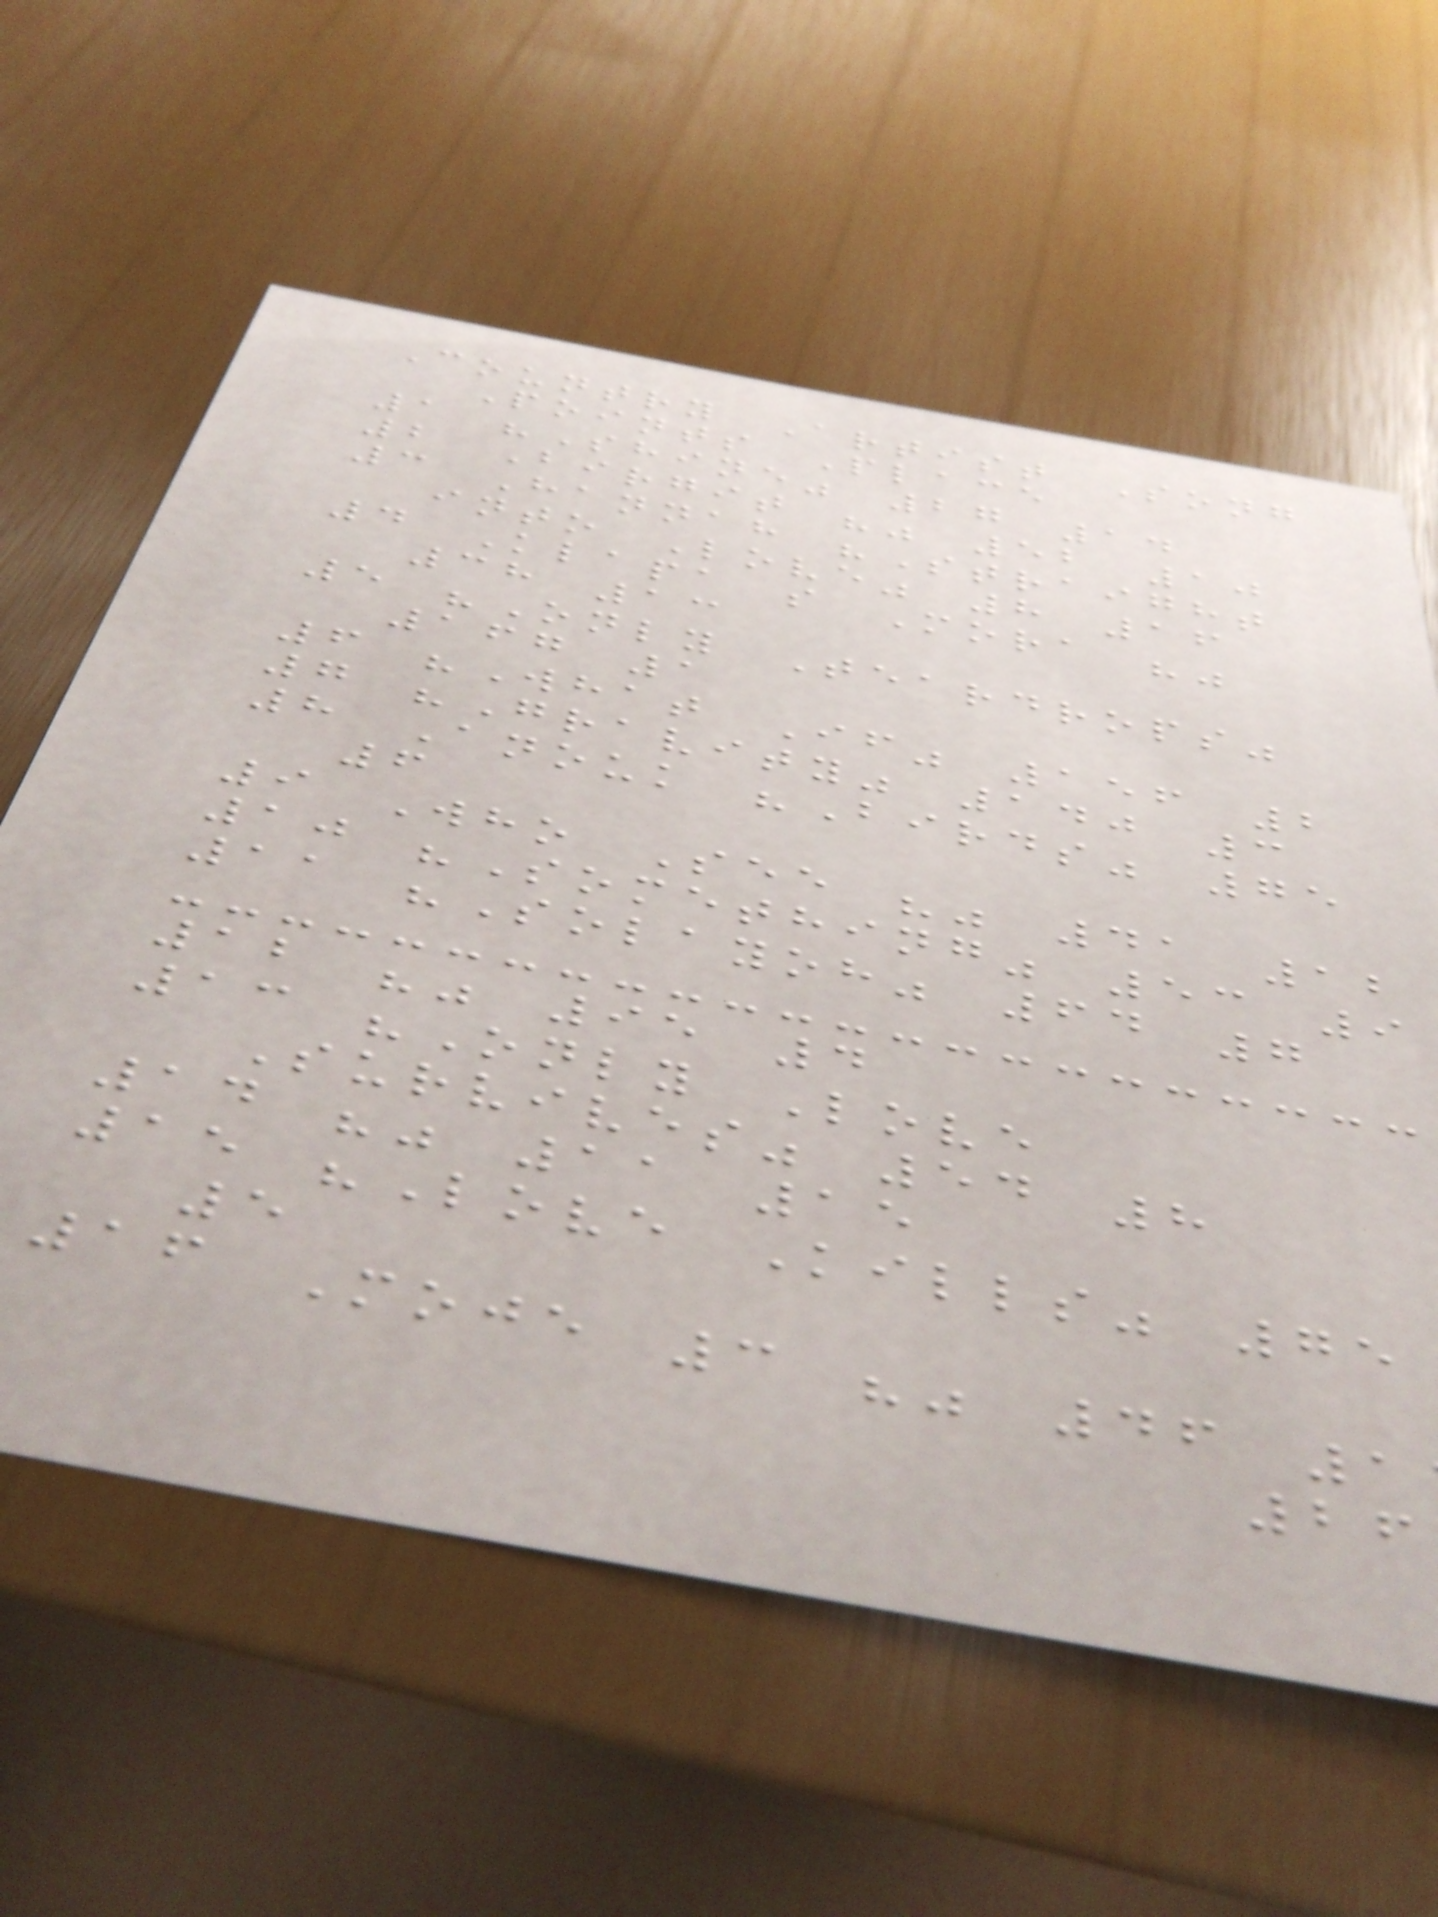Country Artist Song
Points Place
1 "Shine" 27 14
2 Birgit "" 52 10
3 Hannah "Straight
into Love" 8 16
4 Klapa s Mora ""
38 13
5 "Only Teardrops"
167 1
6 "What If" 156 2
7 "Gravity" 140 3
8 Anouk "Birds" 75
6
9 Who See "" 41 12
10 "Something" 53 9
11 "Solayoh" 64 7
12 "" 95 4
13 "Only Love
Survives" 54 8
14 "" 11 15
15 "Love Kills" 75
5
16 Moje 3 "" 46 1
